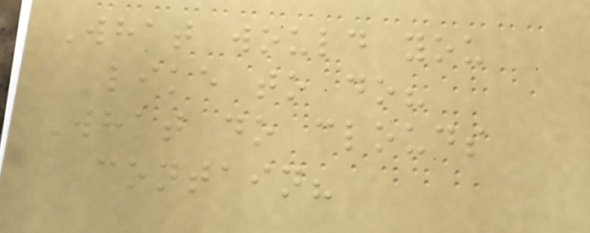What would you
like to do?
What do clouds
contain?
